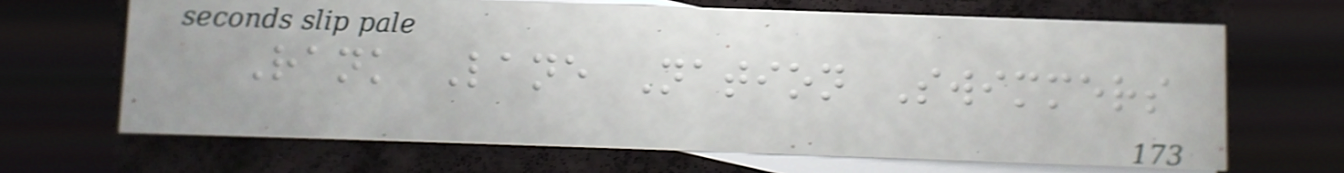Rank Lane Nation Swimmers
